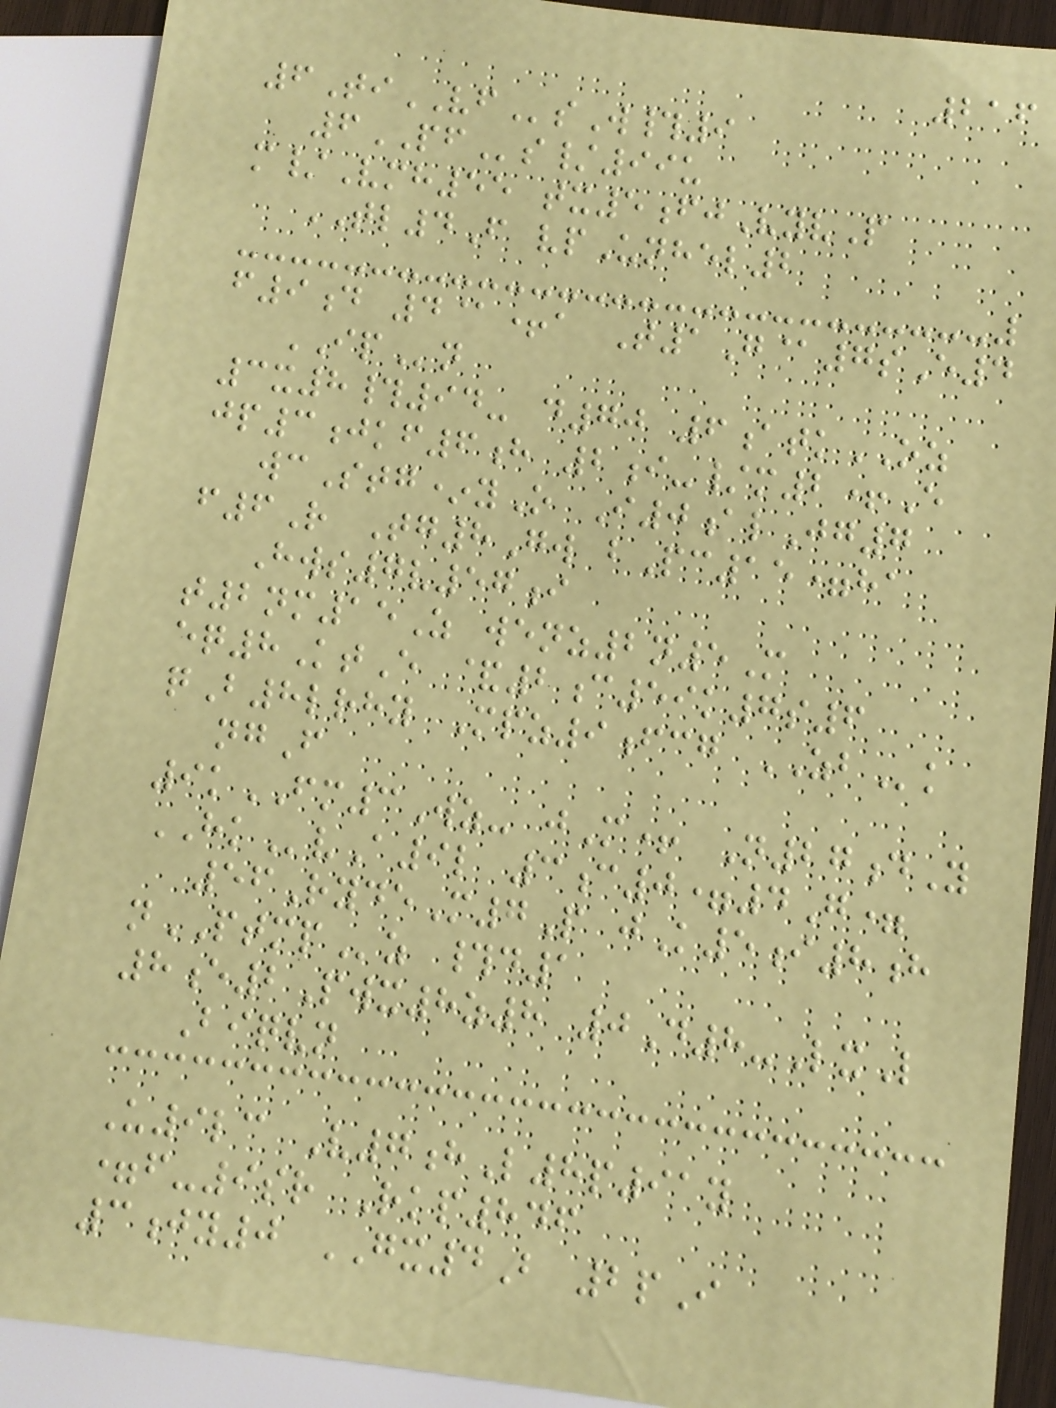216
6TiVFsW#9
6PFs/99u
m/Vmh55 tx5fjVyvP
TL4F vpUnhel2
f9d 4@+a T1G@7sE4
IPn
3x8#94- d70 6atkOZ
jp3jkf6h 2i-/m2+E
wcStg*yO I0alJg7
f6R Tg8Gw bPc15=ha
Hws7v57i
t2nm15Z wenz2n5M
eq8KtE &2c59k7s6
qB8lrhy Mpz9fcg ZBk
ngF
9kFM3Wz- jM+ N27dY
HKvA9l 3c0=4G=
56RydeM7P jK5i8h
nPTMPz #d1
8e2Pwx8z8 0D8-LxL
Biqvn
U9lc V7hL8p91y
=f-9sr Rkp846
3jy0 GX4B 2pI
